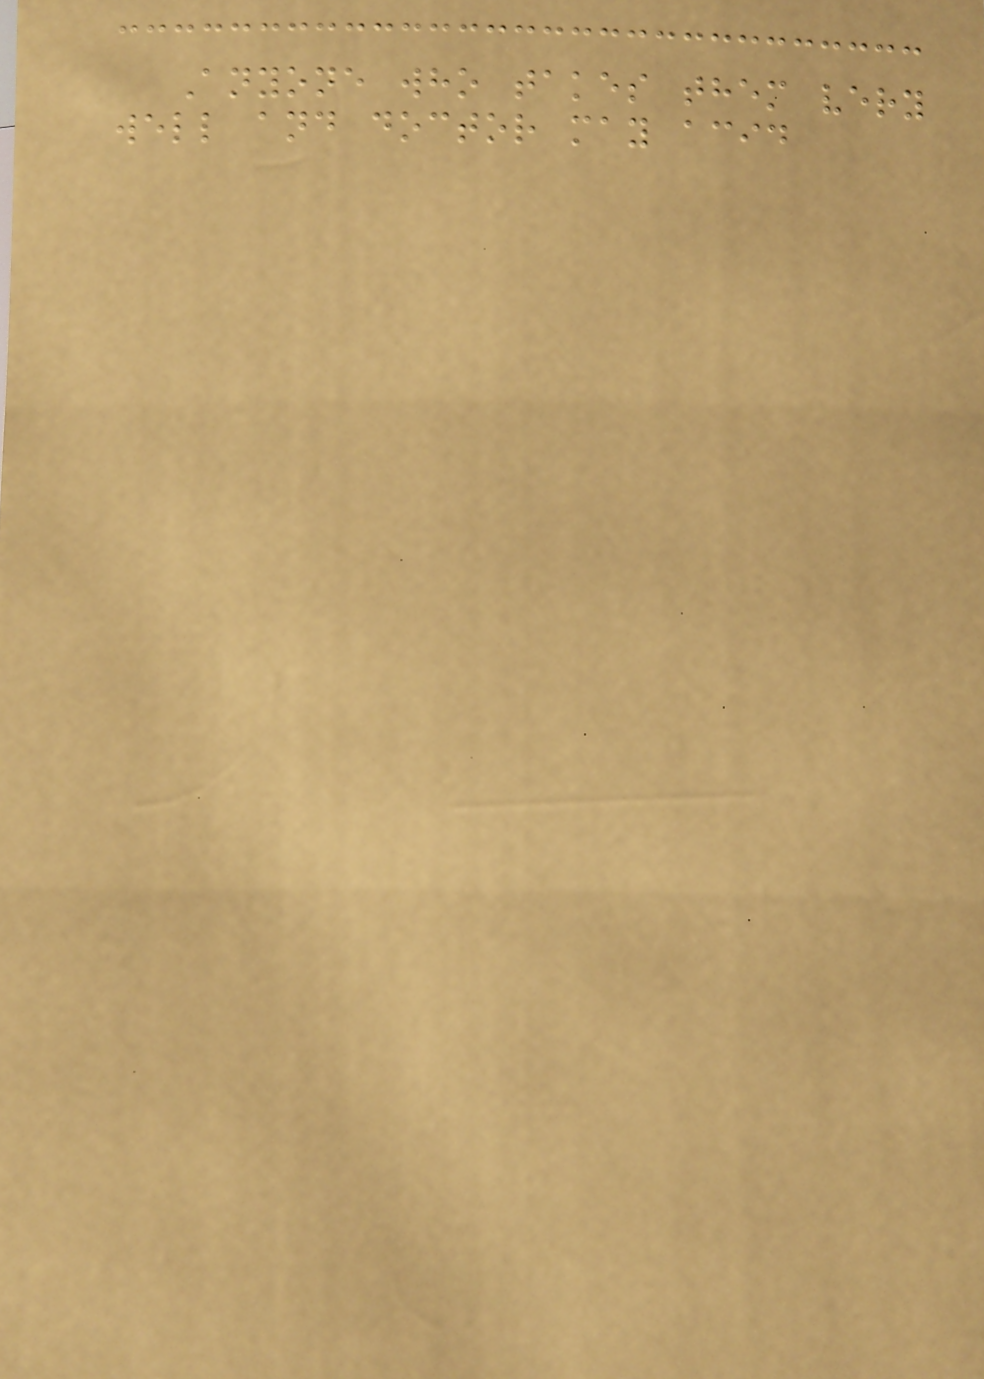Anyone who takes them very
well and doctor may acid
